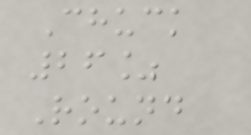Chuck
26%
Round
